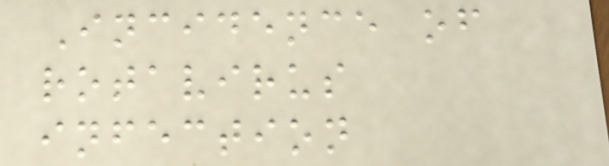Incidence of
rotavirus
infection
